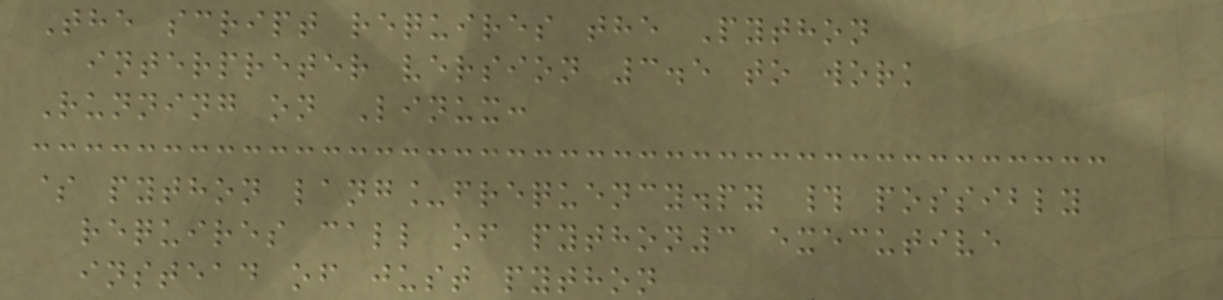The script requires the Python
interpreter version 3.5 to work
Running on Linux:
$ python lang_frequency.py # possibly
requires call of python3 executive
instead of just python
